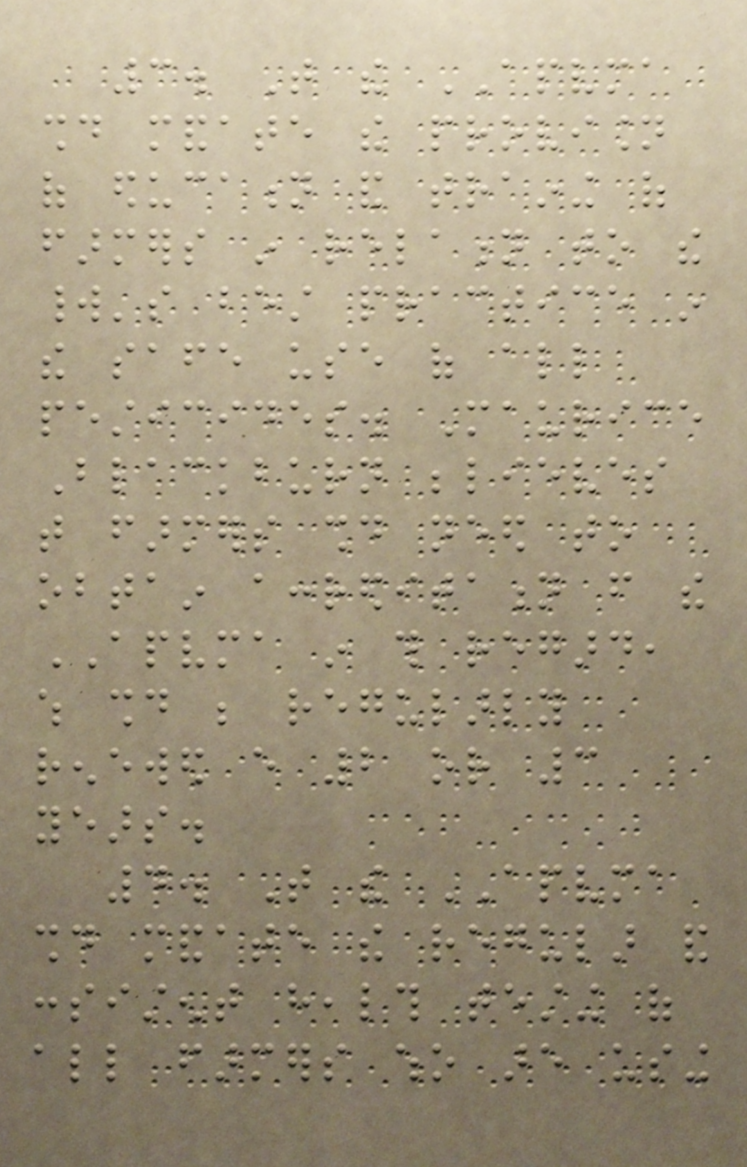3. That the APVMA
should mandate the provision
of education and training of
farmers in relation to the
world's best practice in
the safe use of all
pesticides. Maurice
Blackburn believes
that farmers should need to
obtain accreditation from the
APVMA in this regard,
which should be regularly
renewed every 2 or 3
years.
4. That the APVMA
should mandate the regular and
consistent health testing of
all farmers who are using
